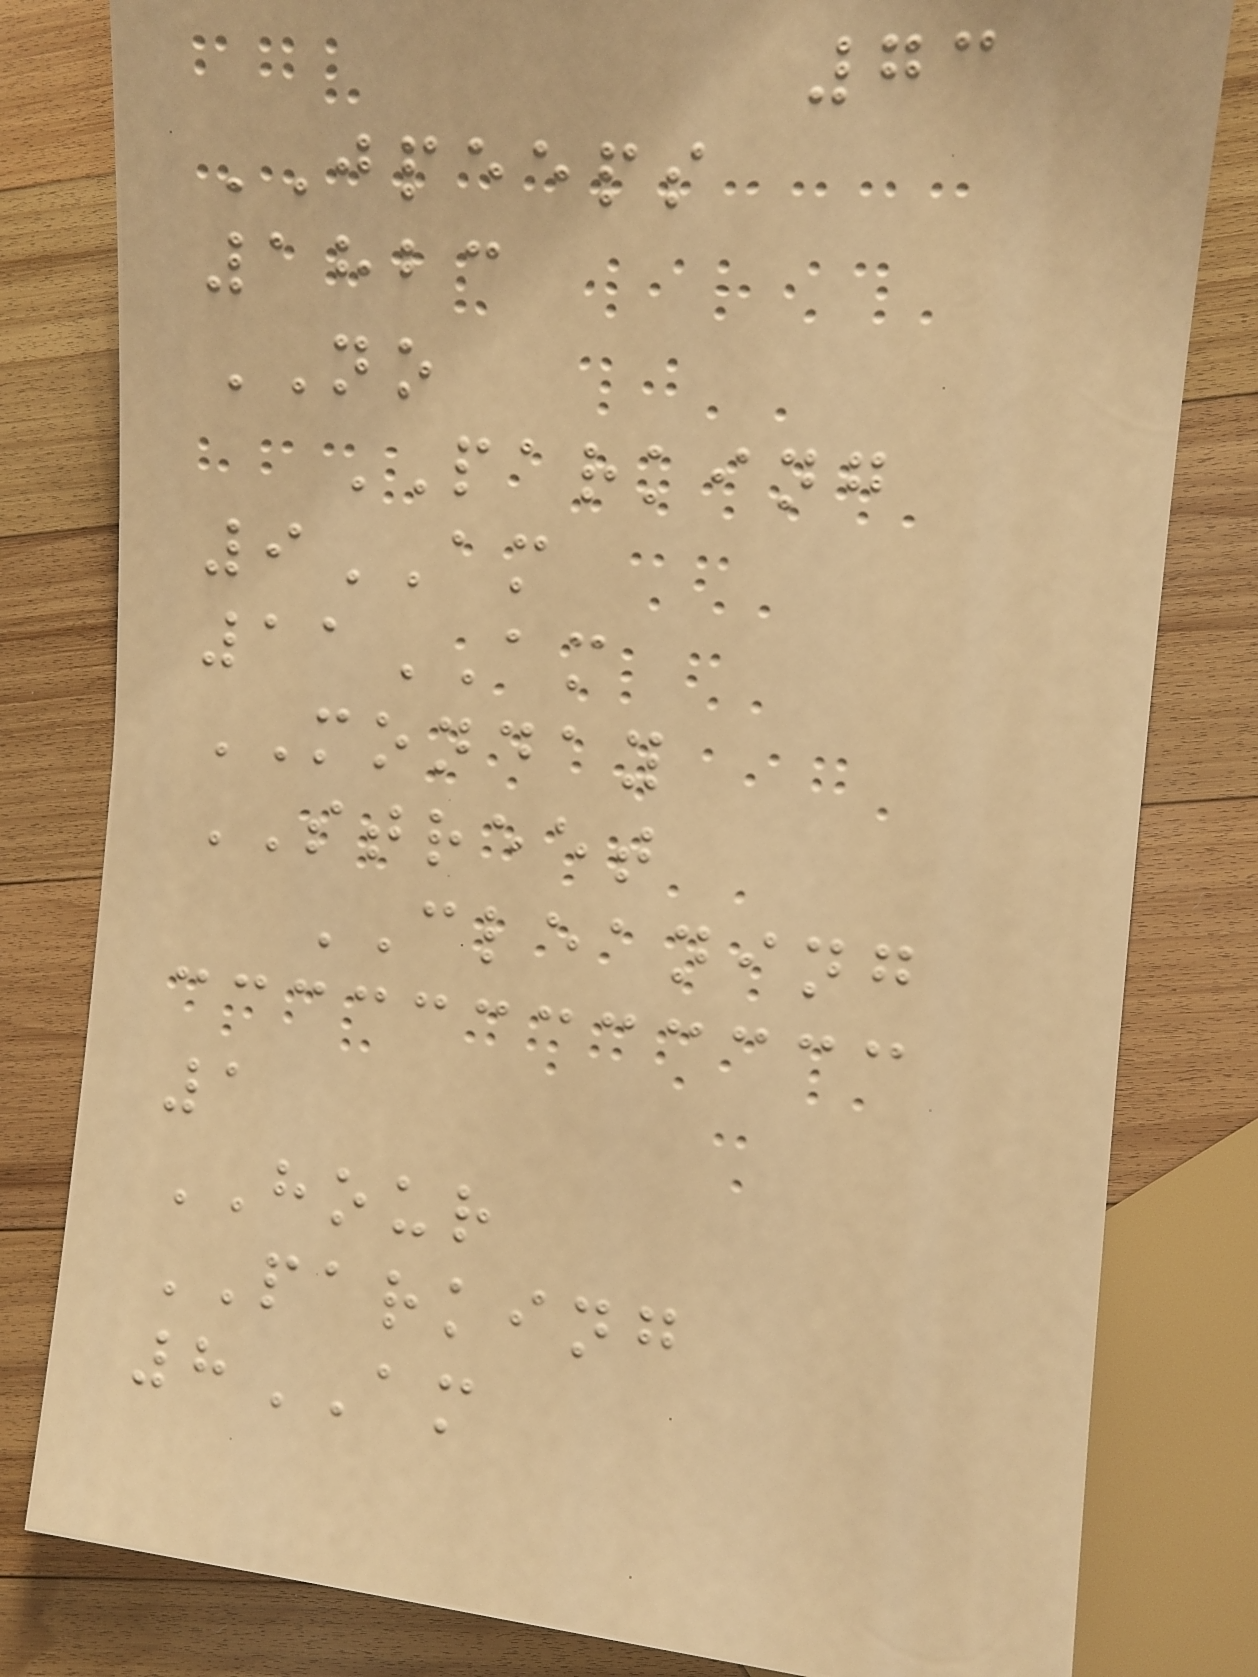73
JPEEPS
1823
NO
PARKING
9AM
11AM
MONDAY
STREET
CLEANING
1
HOUR
PARKING
8AM
